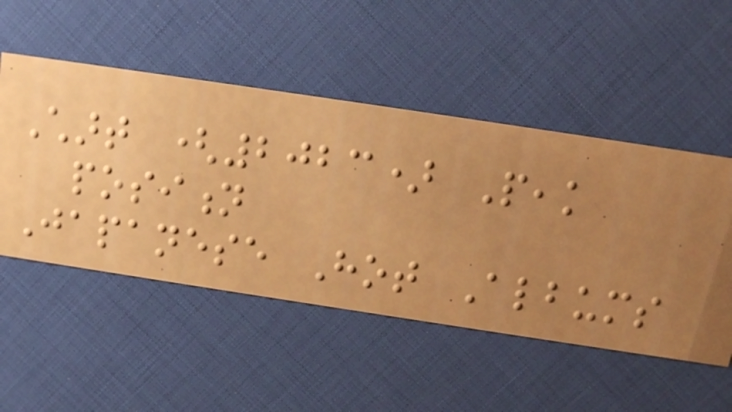Chart (2023) Peak
position
Japanese Hot Albums
